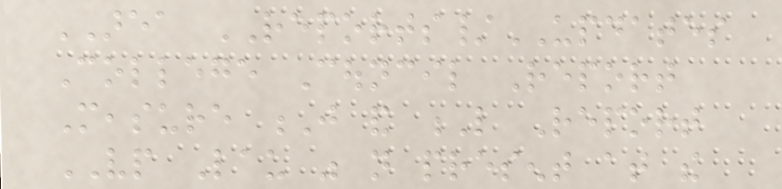AREA REPORTS/UPDATES
College Council Report
Measure J and L Report
VP Lau was not present at the
